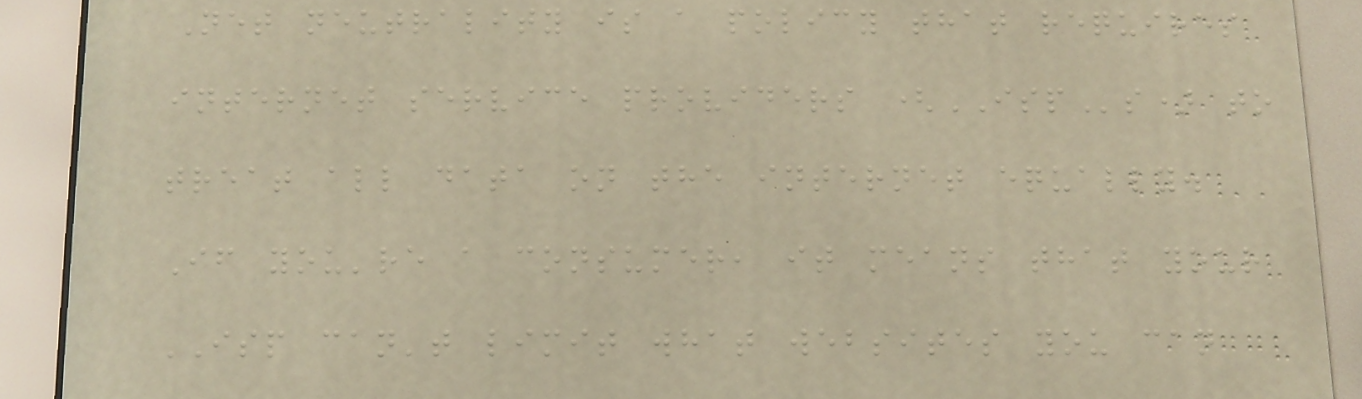Net neutrality is a policy that requires
internet service providers (ISPs) to
treat all data on the internet equally.
If you're a consumer, it means that your
ISP can't limit what websites you can
